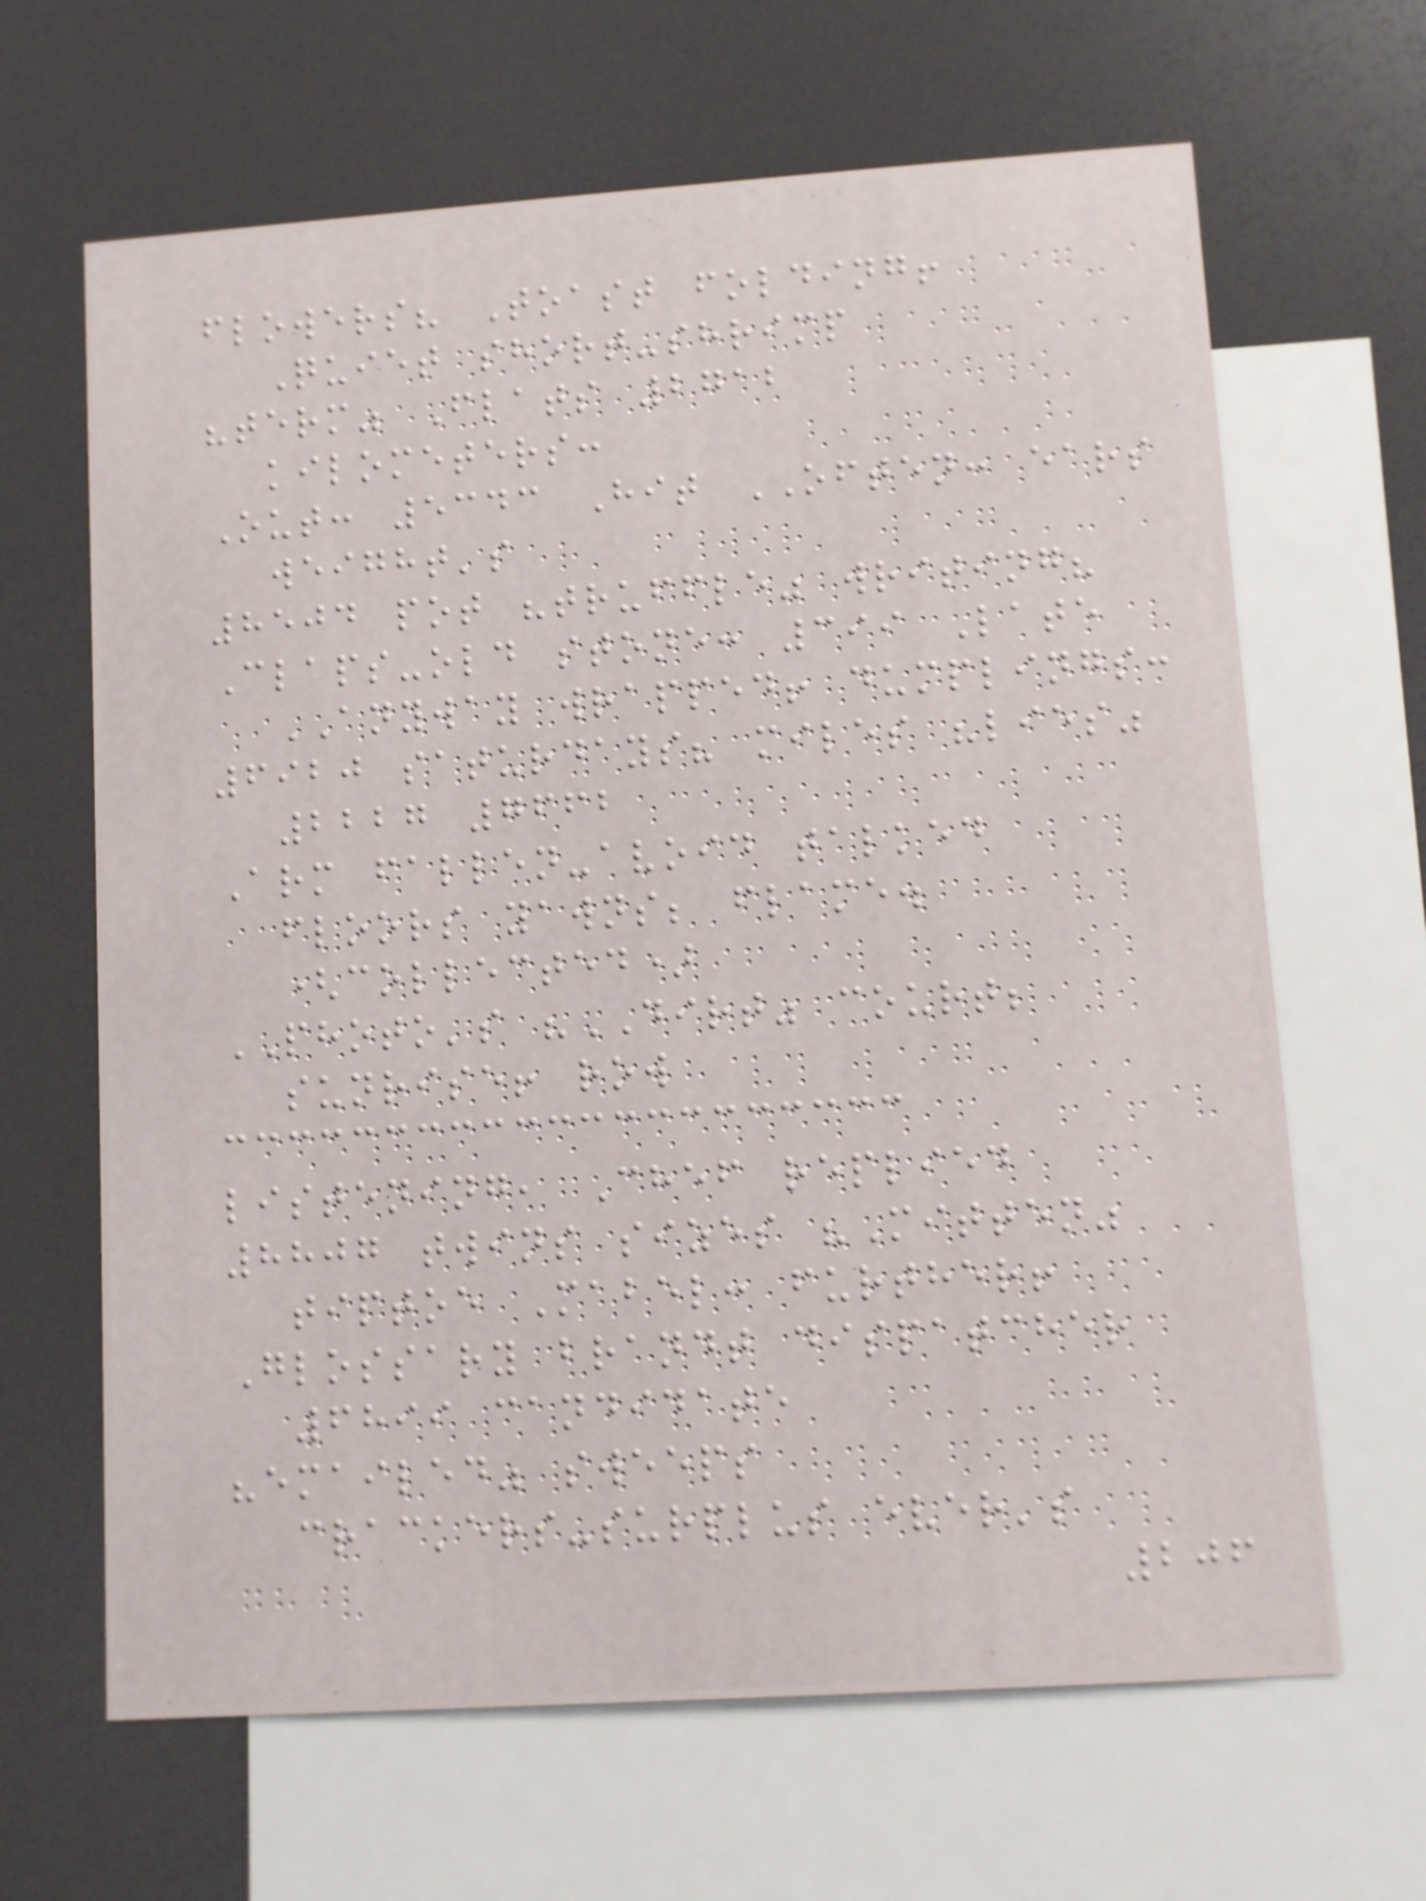flowers? Toast folding!
Quiet short-shrimp
"term" Flats 2712
kilometers:
Out: 5343 Hit OFTEN: ears
weight's
8504 pot "truffle" writing?
Claps-old stone: 399 Late
ANYWAY wrapped! dumplings:
6920 saturdays? miles "lies"
2227 7662
Arm fallen-avoid talked
floors yawns; flame.
(collected)
PHOTO's "DIRT" court;
sunrise! row
listening, Chef replied
8807 twins sizes "Mitten"
tiptoe Mabel: further!
Glossary brandt dispatcher
6899 candidate
"emailed" sweeps
crackers-surplus ever's
206
